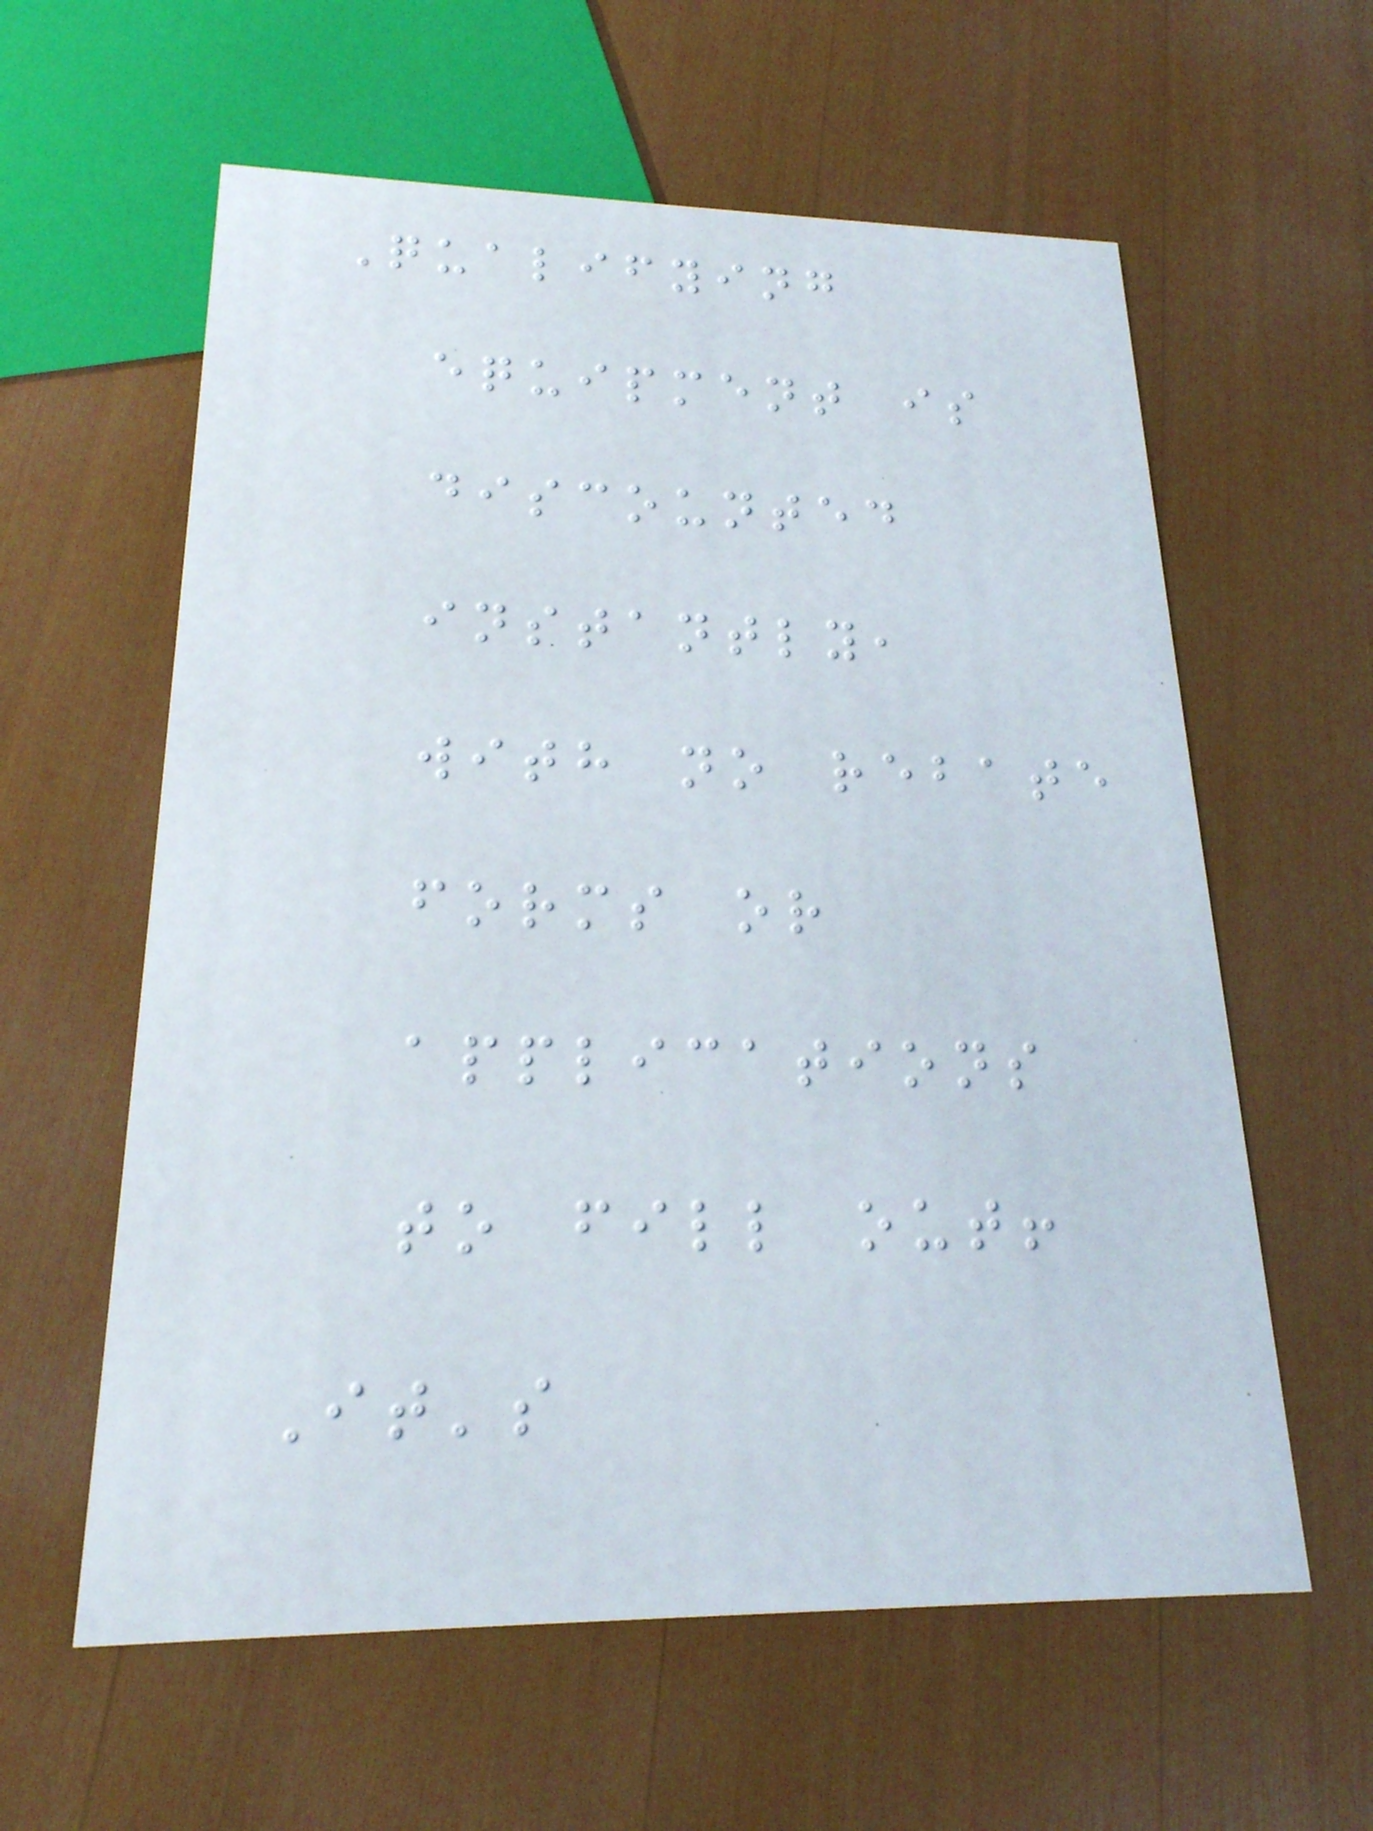Qualifying
equipment is
discounted
instantly,
with no rebate
forms or
applications
to fill out!
It's
